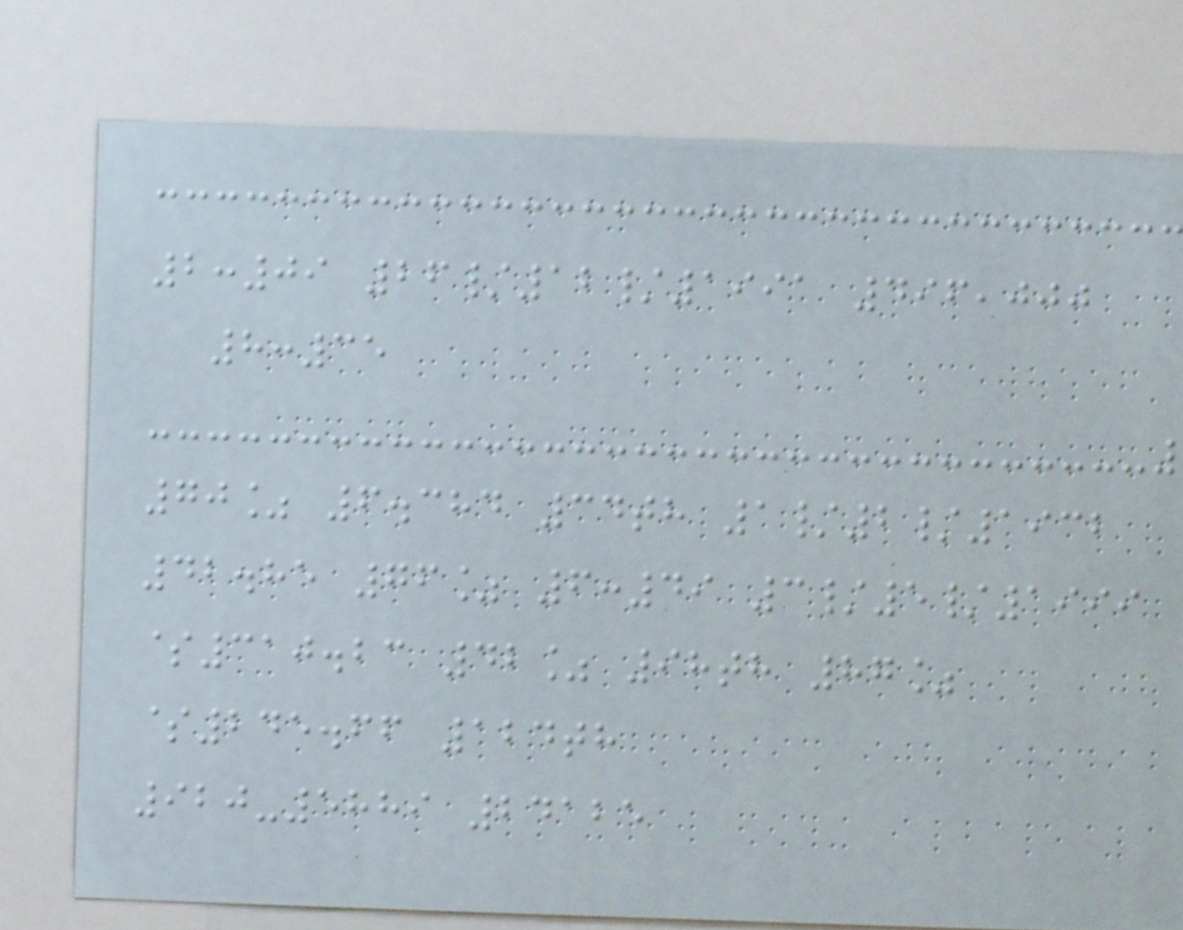2:09 26/12/1991 496,000
8:35
70% 6.384 34th 1/2/1932
42.85 76% 6:49 3/5/1999
$310.23 42% 98th 87%
$245.66 124th
920-5889 24125
